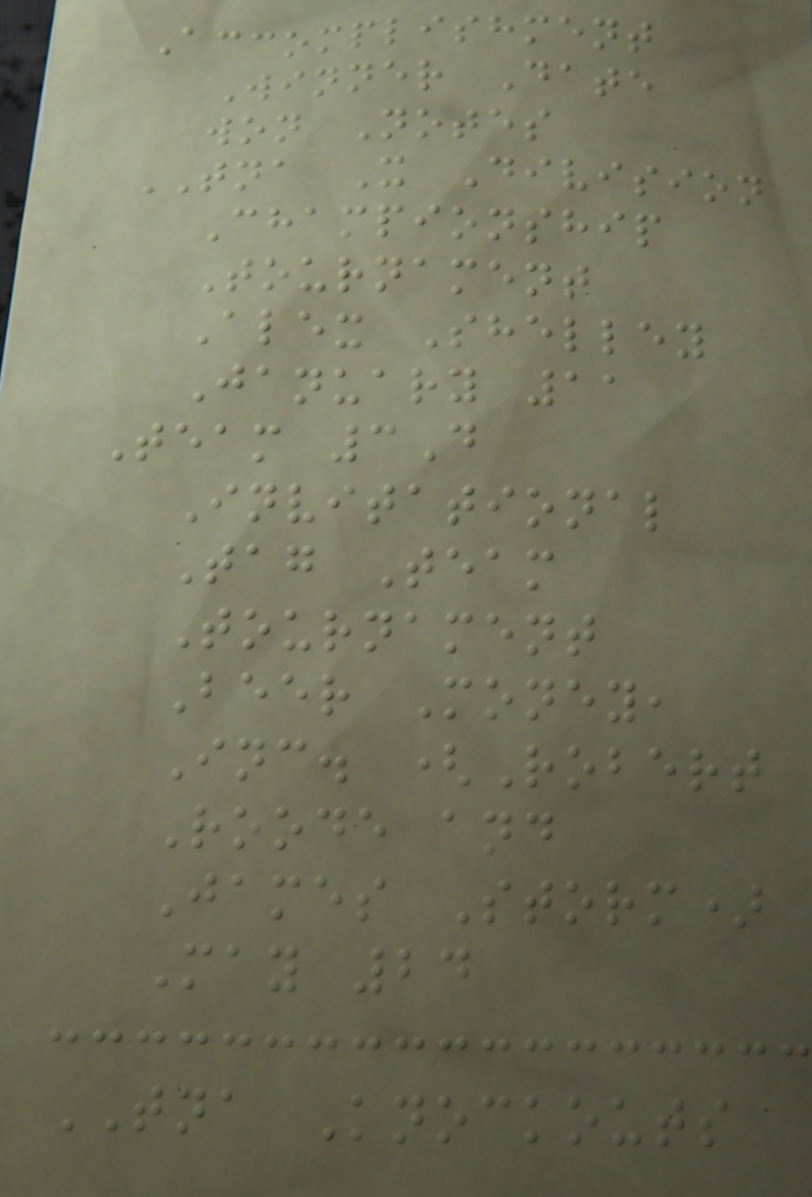Accomplishment
Winner Date
won Notes
TNA X Division
Championship
Tournament
Alex Shelley
January 11
Team 3D
Invitational
Tag Team
Tournament
Beer Money,
Inc. (Robert
Roode and
James Storm)
May 24
TNA Knockouts
